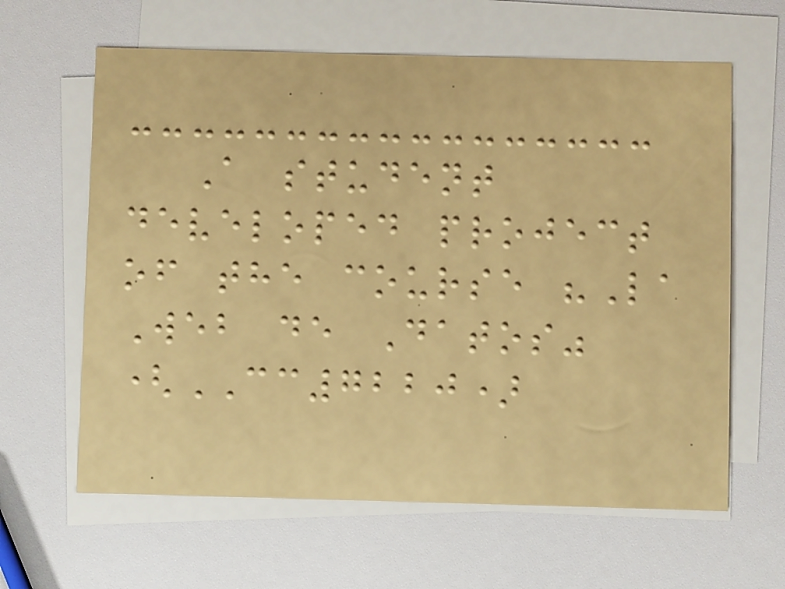A student
developed project
of the course "La
Web de Datos"
(CC7220)
